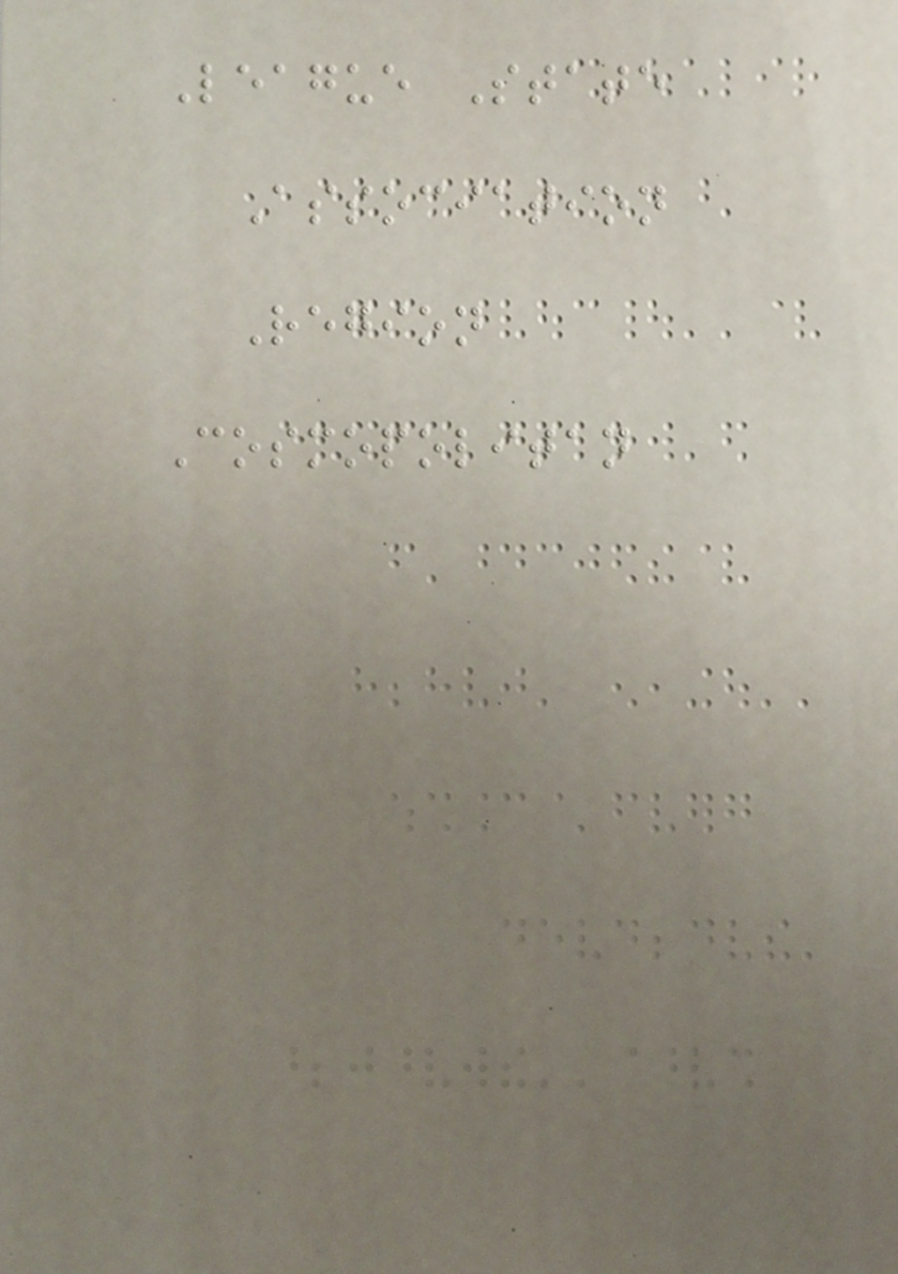League State
Association
Region
Cosmopolitan
